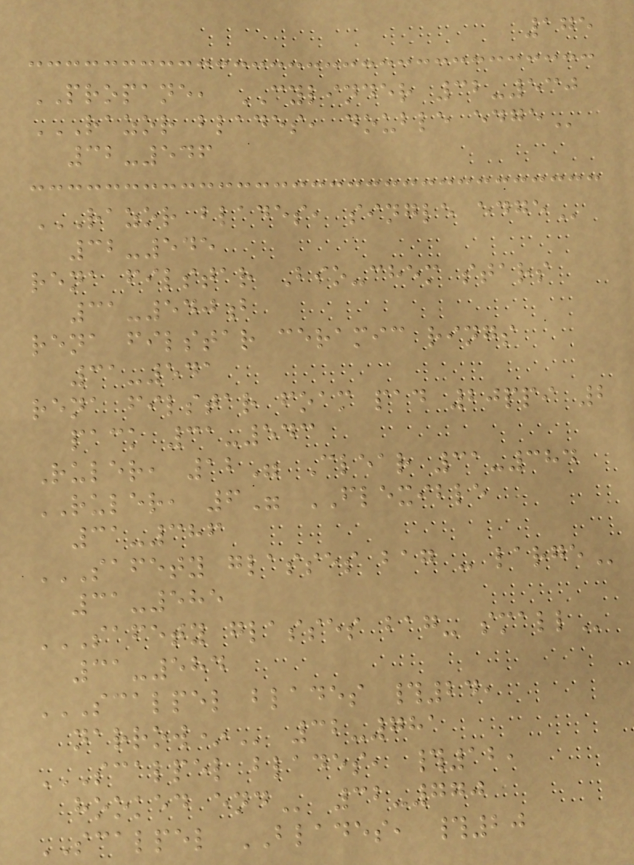175
PROPANE, CYLINDER 32-530
RAZOR BLADES, DOUBLE EDGE
32-546
RAZOR BLADES, SINGLE EDGE
32-545
rena filstar Bio-chem stars
31-540b
rena filstar ceramic rings
31-541
rena filstar foam pad 20ppi 2
pack 31-543
Ruler, 12" Clear 31-384
RULER, 6" FLEXIBLE
31-386
SAFETY GLASSES BAG - LARGE
31-585
SAFETY GLASSES BAG- SMALL
31-584
SCALPEL BLADES #24,
NARROW* 32-781
SCALPEL BLADES, #12,
HOOKED END 32-770
SCALPEL BLADES, #20
